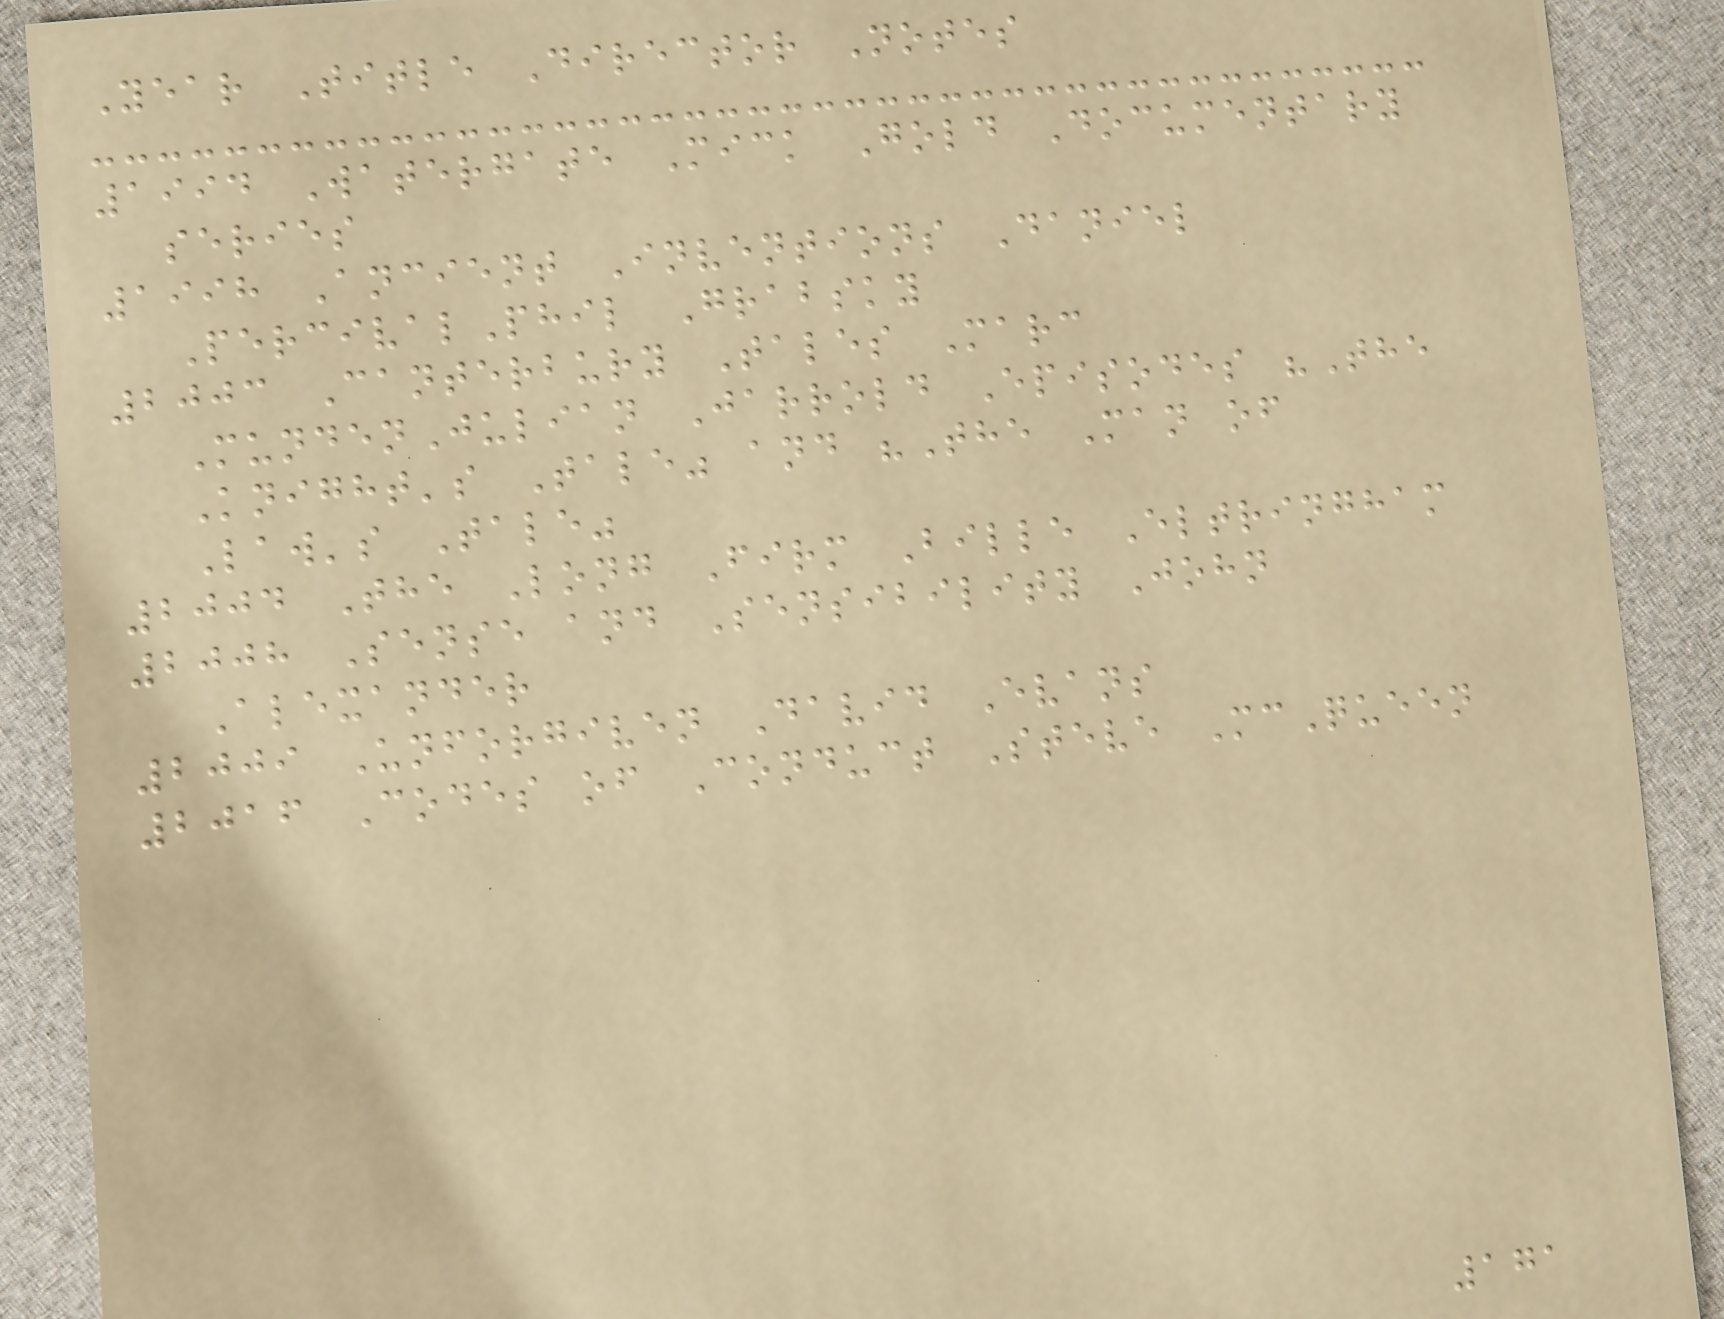Year Title Director Notes
1994 Watergate Mick Gold Documentary
series
1998 Ancient Inventions Daniel
PercivalPhil Grabsky
2003 Canterbury Tales Marc
MundenJulian Jarrold Episodes "The
Knight's Tale" and "The Man of
Law's Tale"
2004 The Long Firm Bille Eltringham
2008 Sense and Sensibility John
Alexander
2009 Unforgiven David Evans
2016 Codes of Conduct Steve McQueen
171
